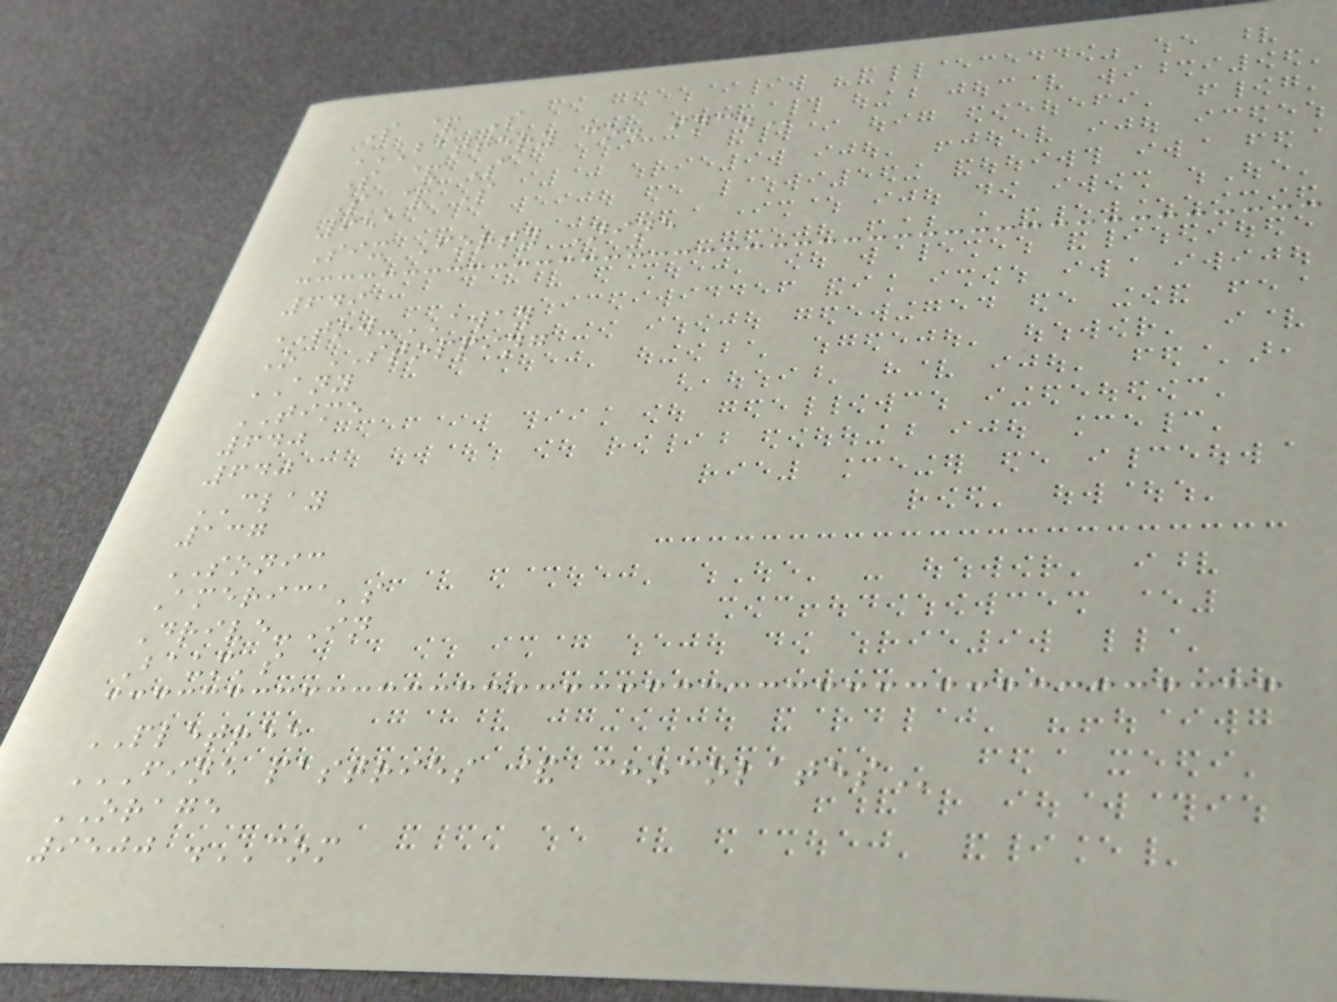S & S
BATTERY CO. INC.
S & S
S & S
651
Six Forty Nine
649
TOW-AWAY
O STOPPING
ANY
TIME
640
640
CLAY
137
SONIC
America's
Drive-In
Baum's
PLETREE
FINE PASTRIES & CHOCOLATES
ORAGE
9500 .COM
